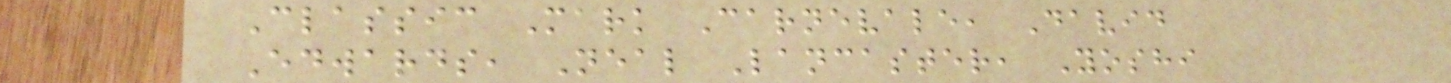Classic Mark Carnevale, David
Edwards, Neal Lancaster, Yoshi
